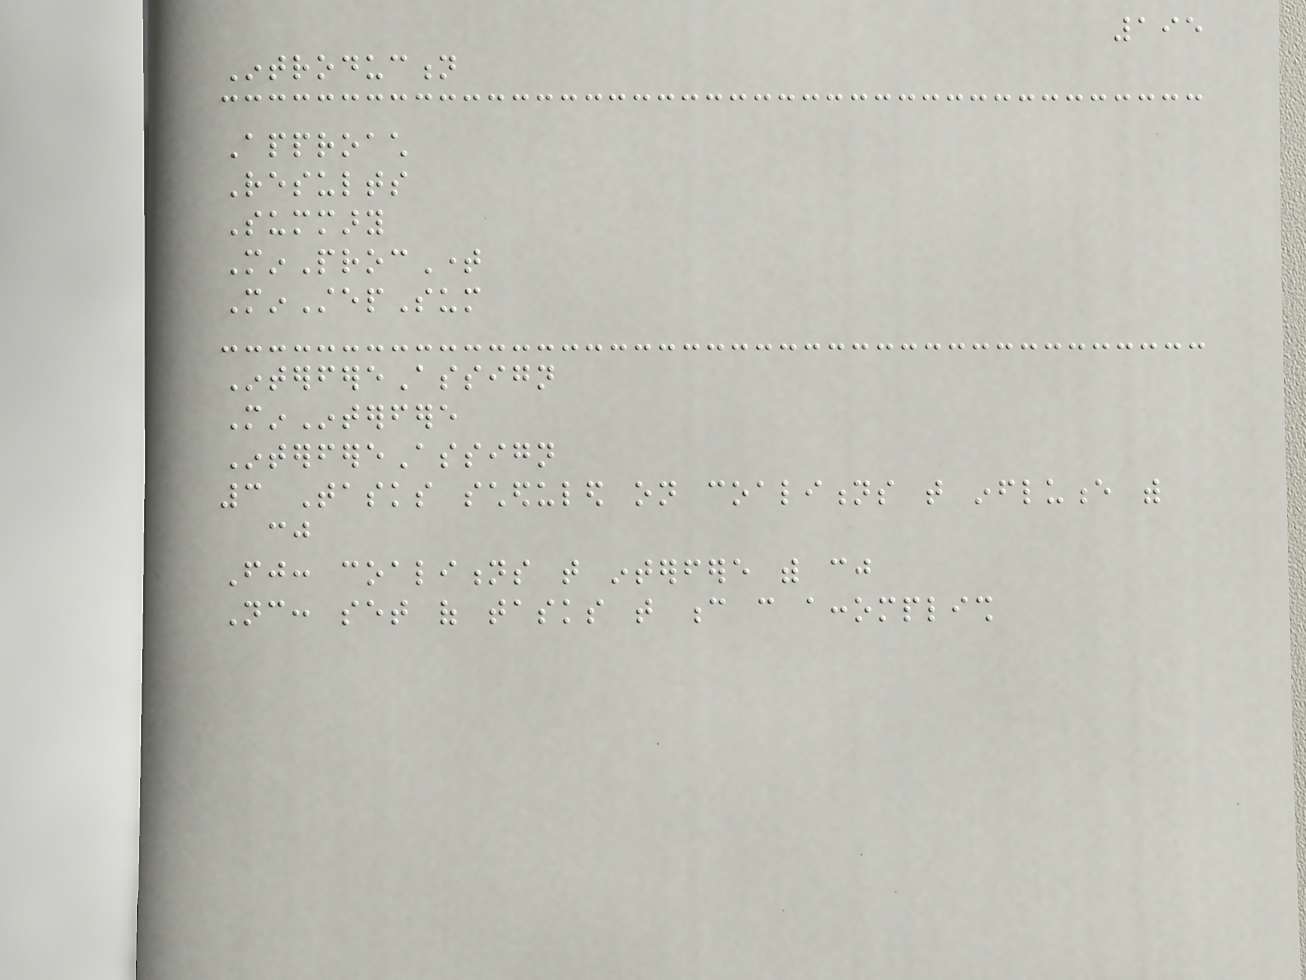195
Introduction
Approach
Results
Summary
MinProcTime
MinStepSum
InterfereAssign
MinInterfere
InterfereAssign
3 Tasks scheduled on coalitions that influence with
cj
Fj: coalitions that interfere with cj
Nc: set of tasks that c can accomplish
